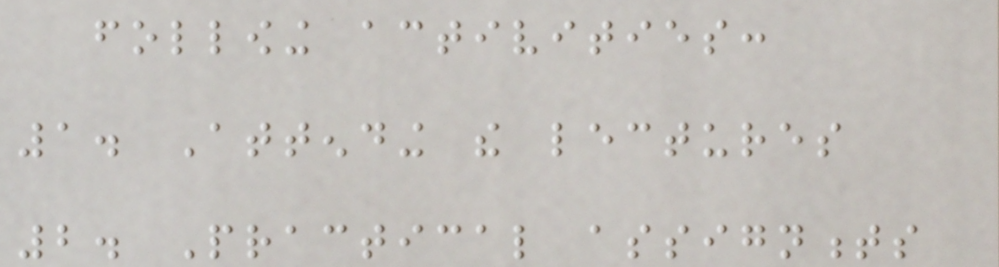following activities:
1. Attending the lectures
2. Practical assignments
